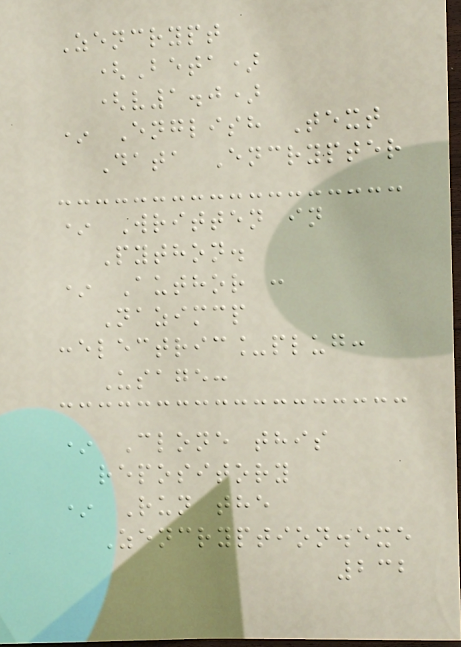Zencrypt
(Beta)
(v1.0)
* English Text
Data Encrypter
* Written in
Python.
* Author :
Nazimcp
:electric_plug:
Usage:
* Clone this
repository
* Run the
Zencryption.exe
232
